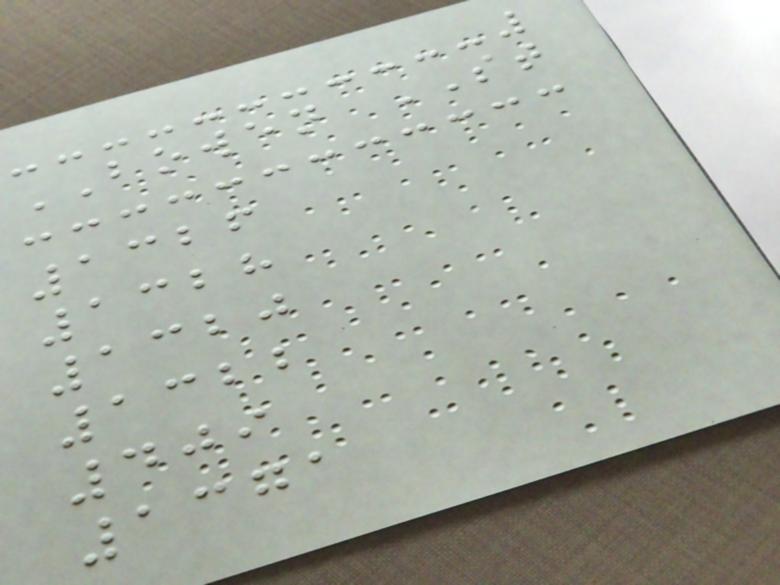BOWEN ST
1326
1328
1320
1322
409
1371
